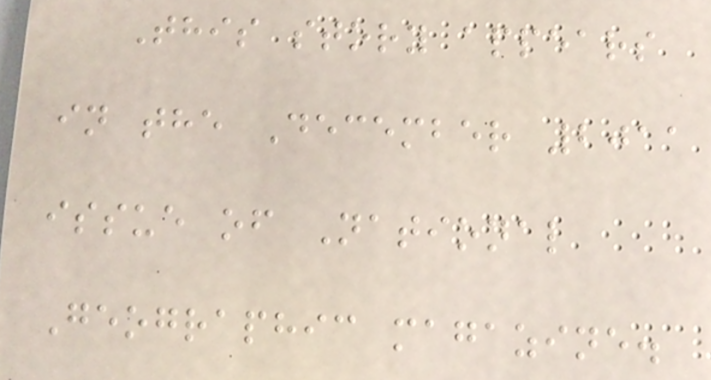This story appears
in the December 2011
issue of National
Geographic magazine.
